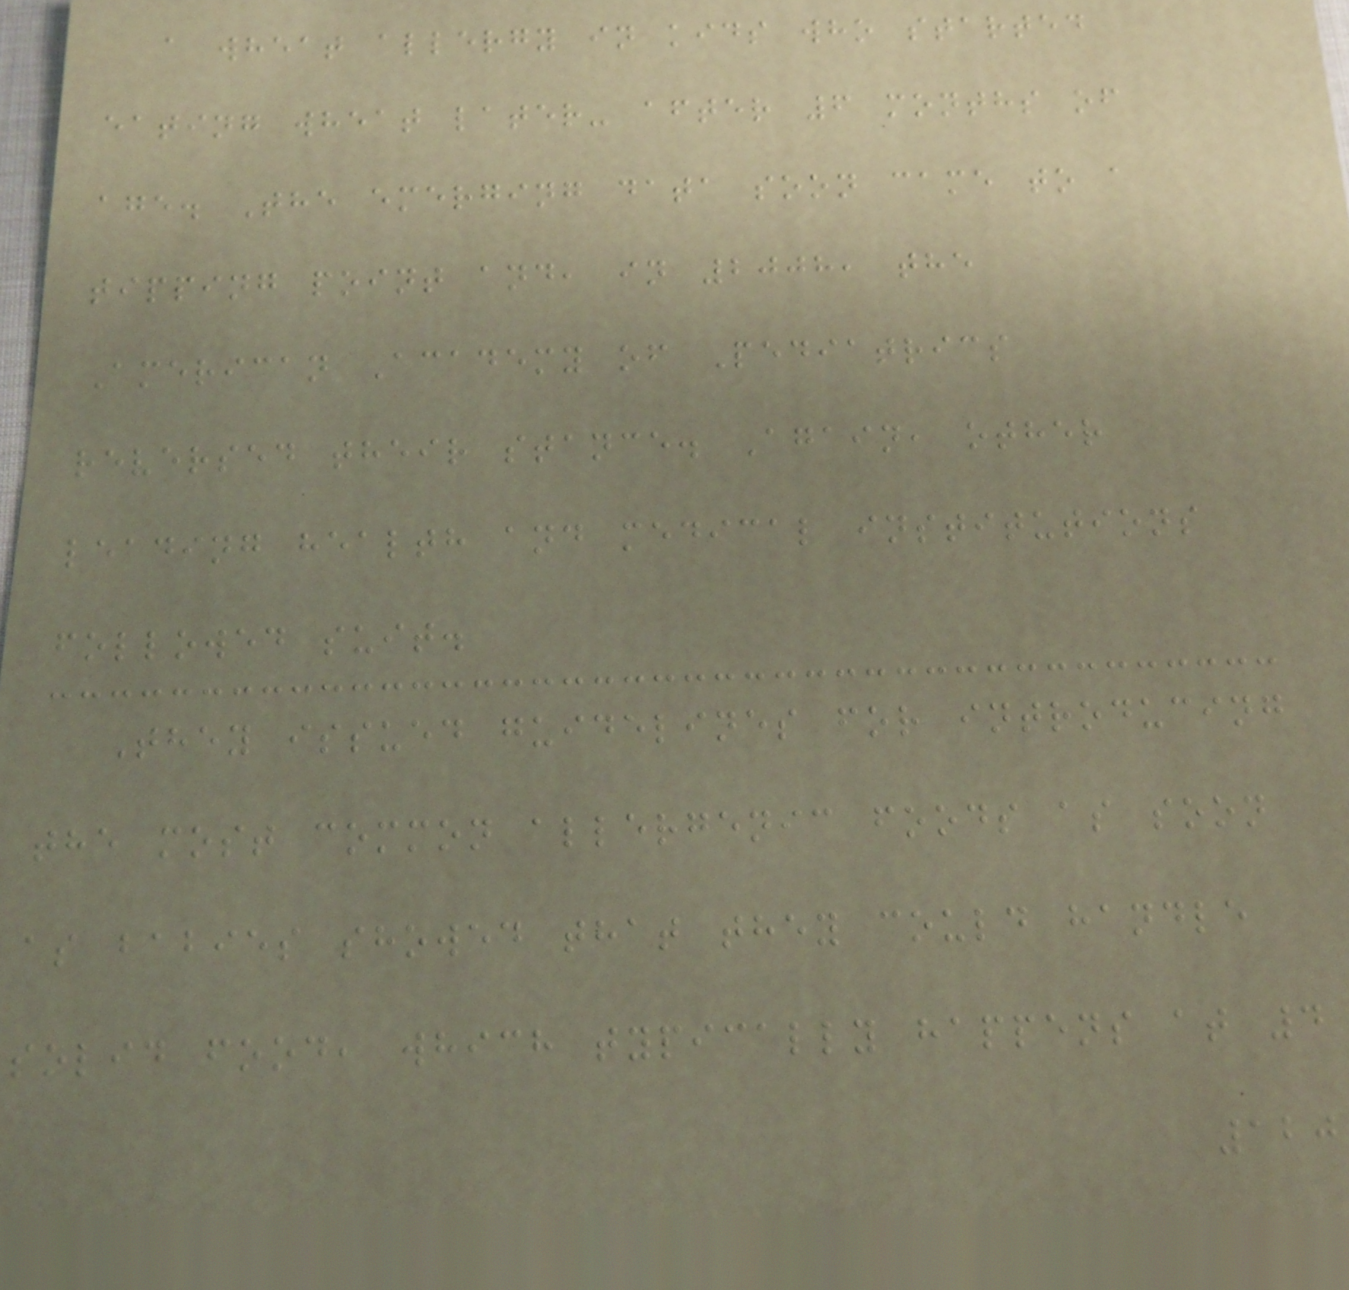a wheat allergy in kids who started
eating wheat later- after 6 months of
age. The emerging data soon came to a
tipping point and, in 2008, the
American Academy of Pediatrics
reversed their stance. Again, other
leading health and medical institutions
followed suit.
They issued guidelines for introducing
the most common allergenic foods as soon
as babies showed that they could handle
solid food, which typically happens at 4
120
